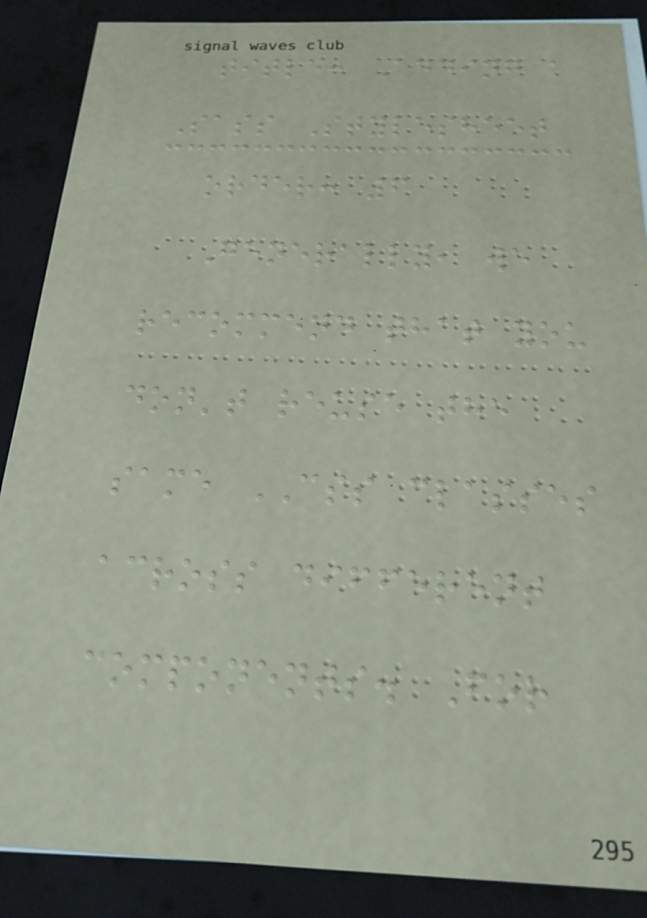title: Adding a
Sass Stylesheet
order: 6
Generally, we
recommend that you
don't reuse the
same CSS classes
across different
components. For
